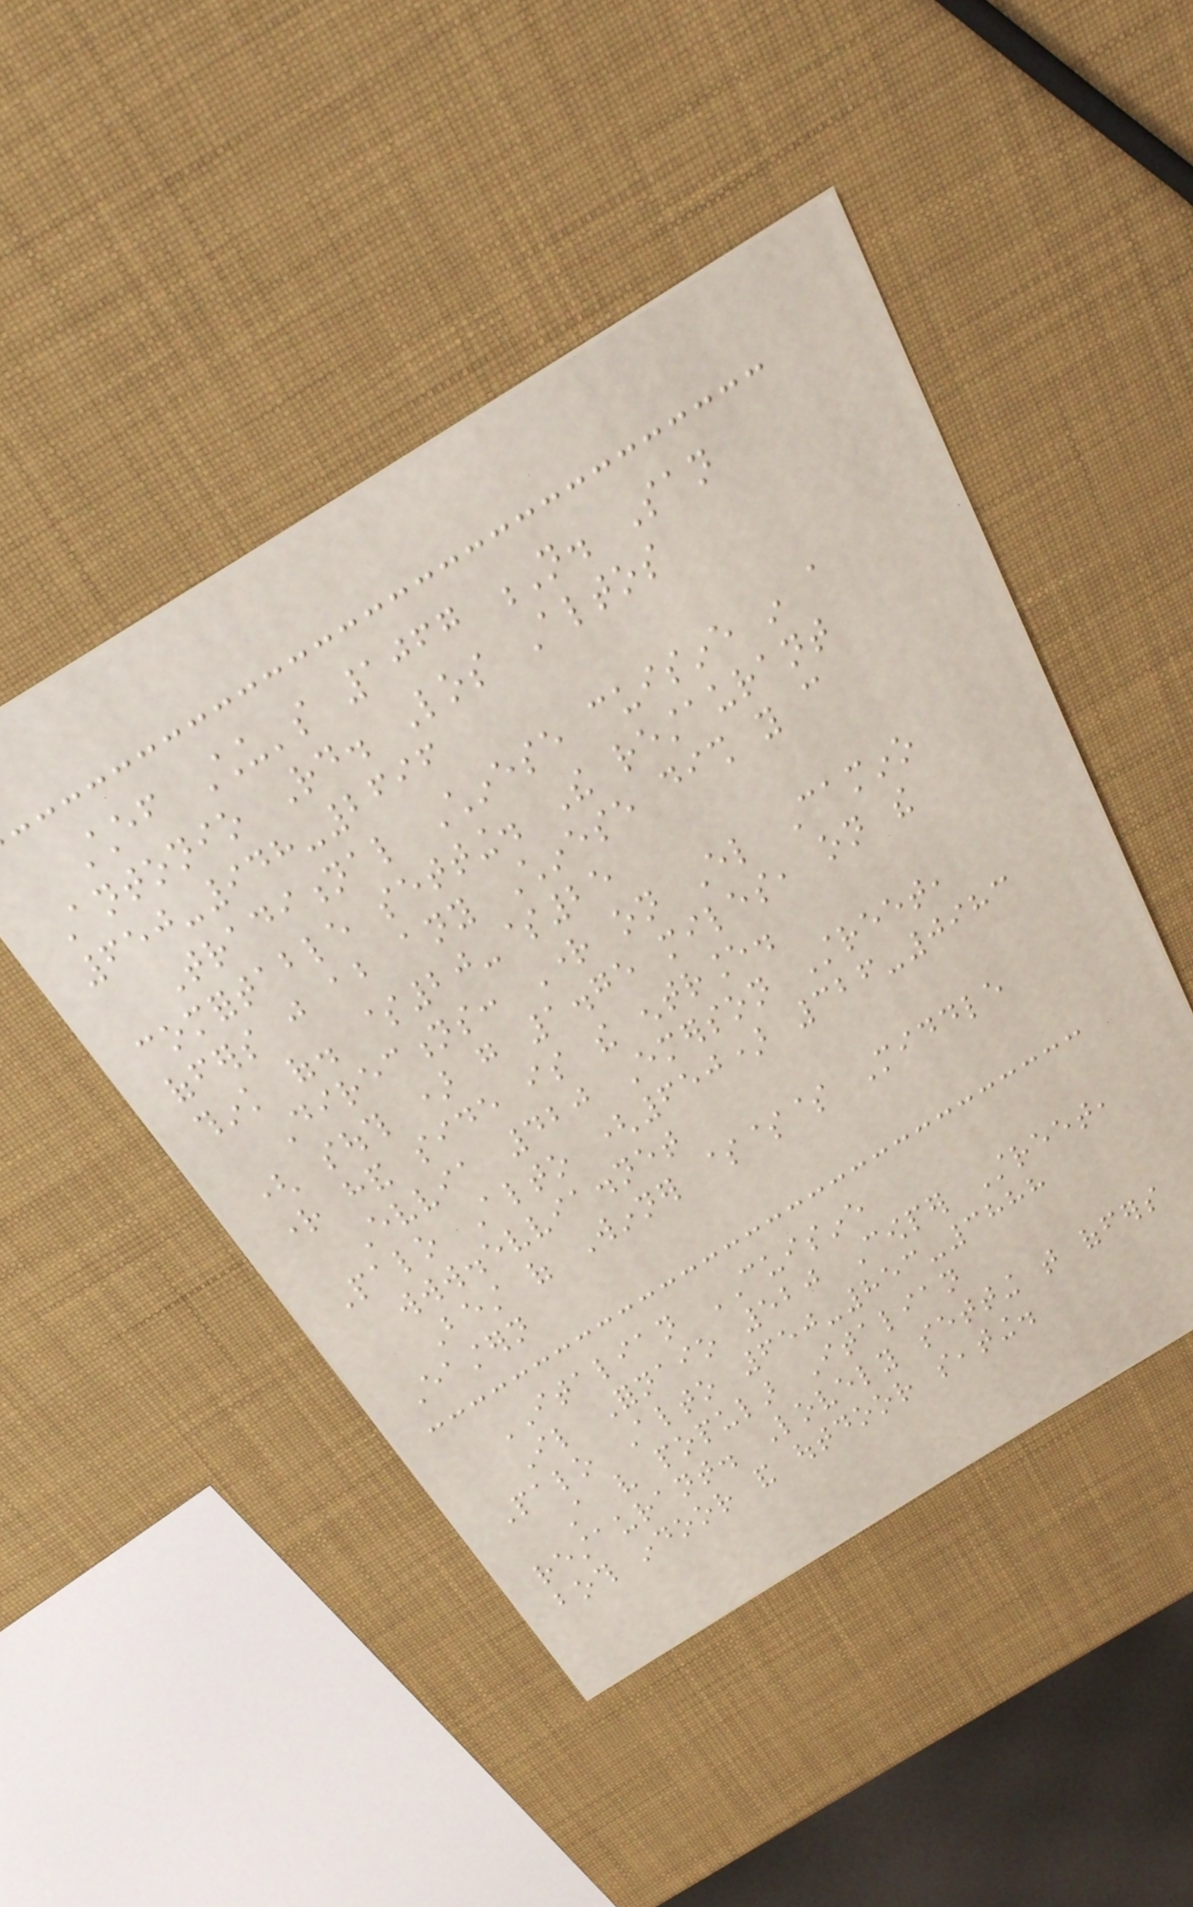Chef Chu's 1067 N. San
Antonio Rd. Los Altos
650-948-2696
Traditional Chinese cuisine in a
comfortable setting. The restaurant
offers just about any Chinese dish you can
think of. $20-$25
Directions: Right on El Camino
( south ) go 1.75 miles, on the
right hand side is the entrance.
Evvia 420 Emerson Street,
Palo Alto (650) 326-0983
www.evvia.net
Best of Winner $$$ Middle
Eastern
ITALIAN CUISINE
Il Fornaio 520 Cowper Street,
Palo Alto 650-853-3888
A very popular Italian
restaurant. Lovely setting that offers
both indoor and outdoor seating.
